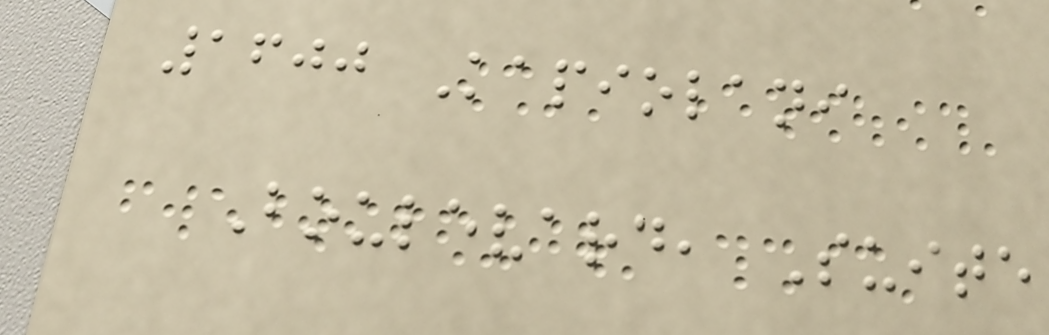1600 Kapiolani
Boulevard, Suite
